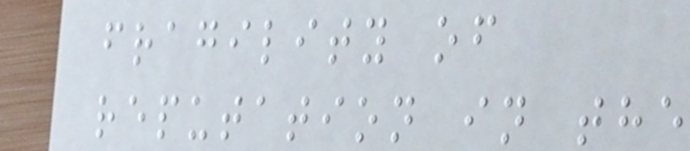fragility of
reputation in the
